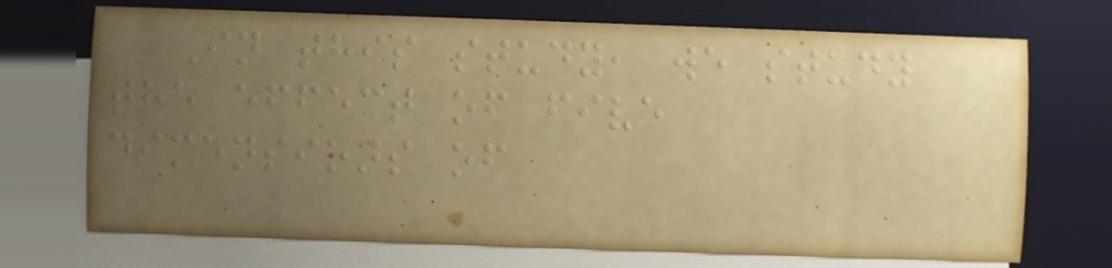In this study, we study
the effect of five
dimensions of
